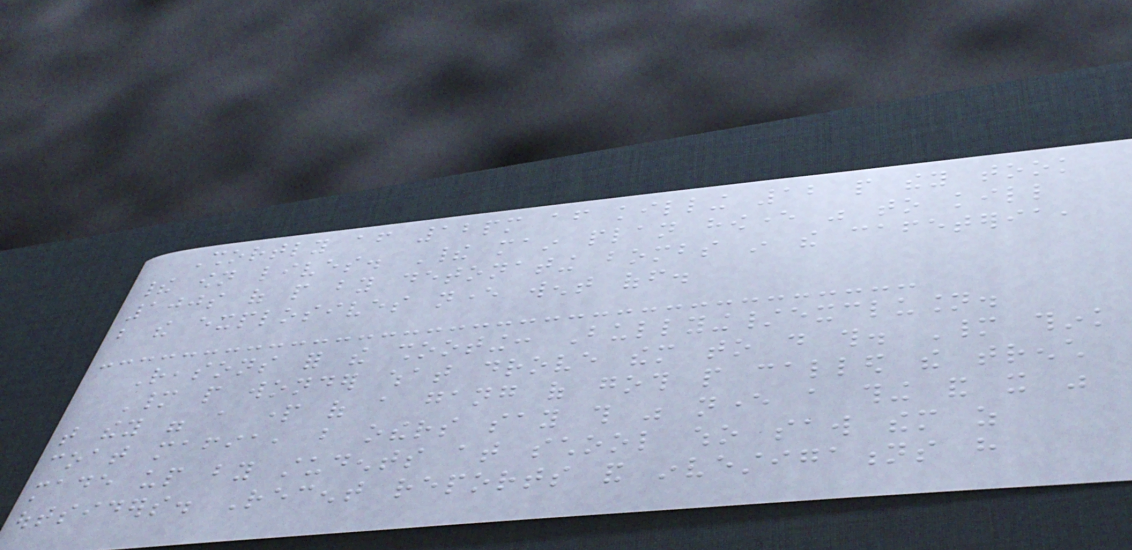Shortly after 12pm after killing 12 people they took
their own lives. Their main plan however was to kill
100s of people by detonating bombs in the cafeteria,
but the explosives never went off.
Reasons for the shooting: Bullying/exclusion.
Many people wonder what drove them to do this. Many think
that they were a part of a gang of goth people called the trench
coat mafia, but others say this was never a thing and it was
made up by students at school who saw them as
outsiders. Recent reports and investigations have
